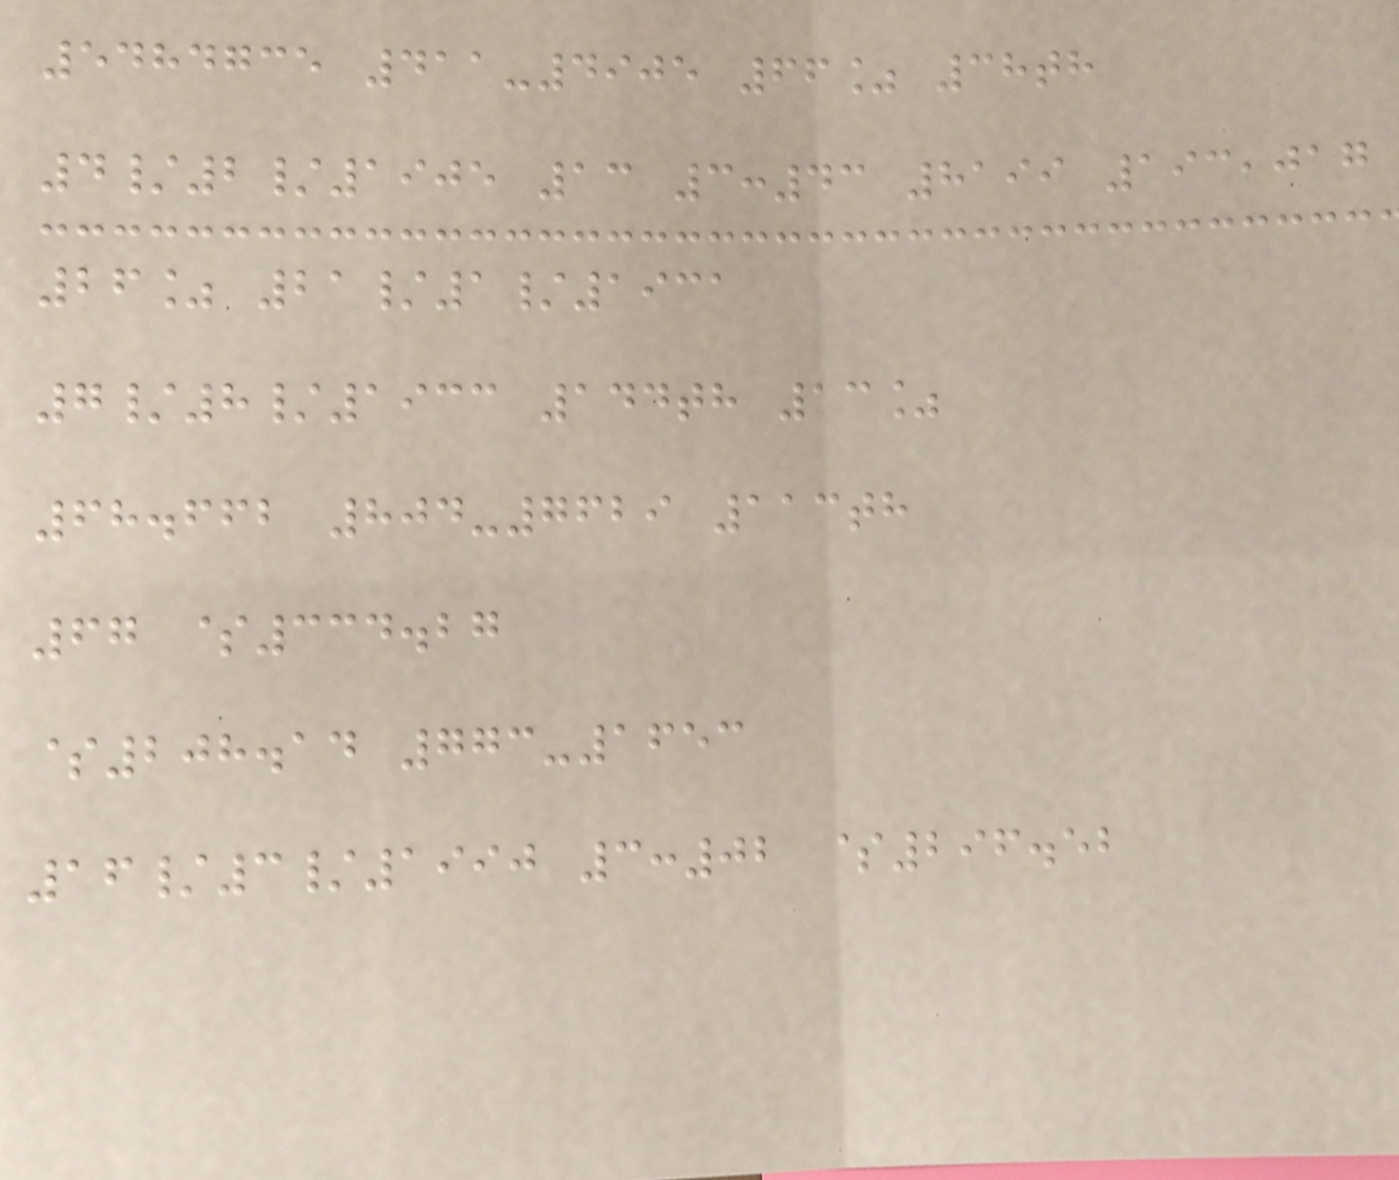5484735 411-4905 66% 38th
4/2/1905 13 3:43 8199 193,017
26% 21/1/1931
7/8/1933 144th 13%
68.662 804-7629 113th
67 $334.27
$208.14 773-1653
16/3/1990 3:02 $296.52
